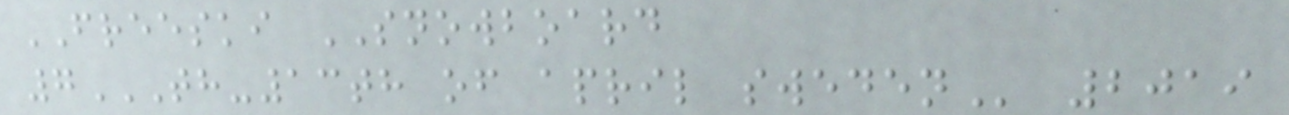FREESKI SNOWBOARD
7TH-13TH OF APRIL SWEDEN 2019
